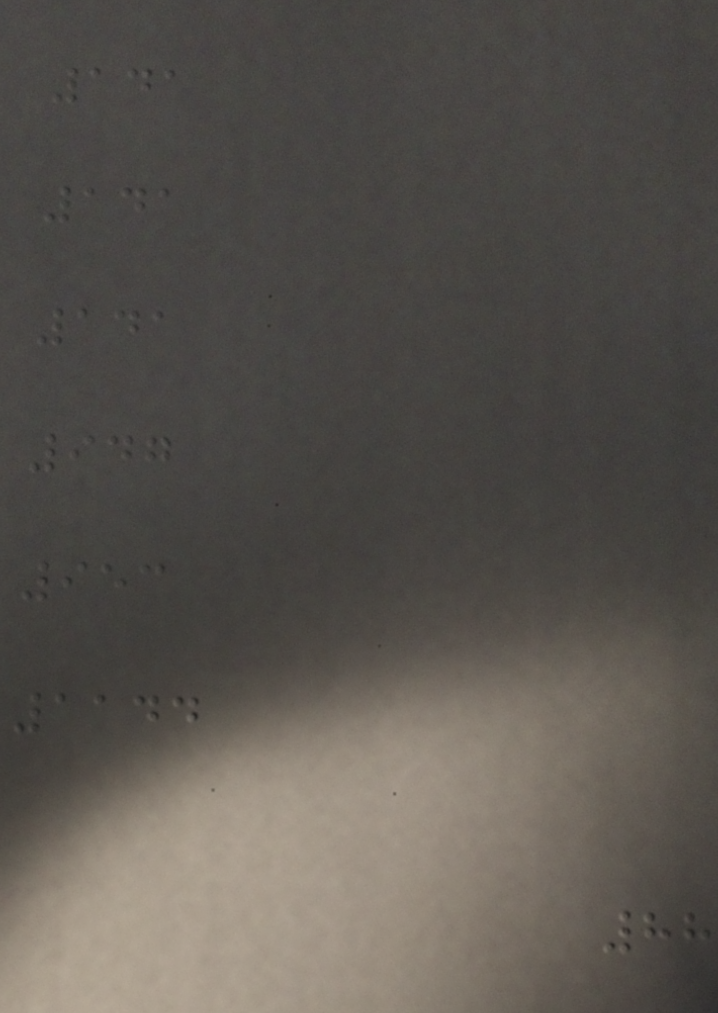141
141
141
947
953
1144
88
